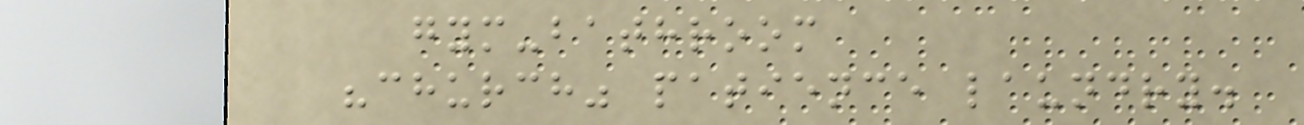gym-bathroom
"church" patience laundry.
